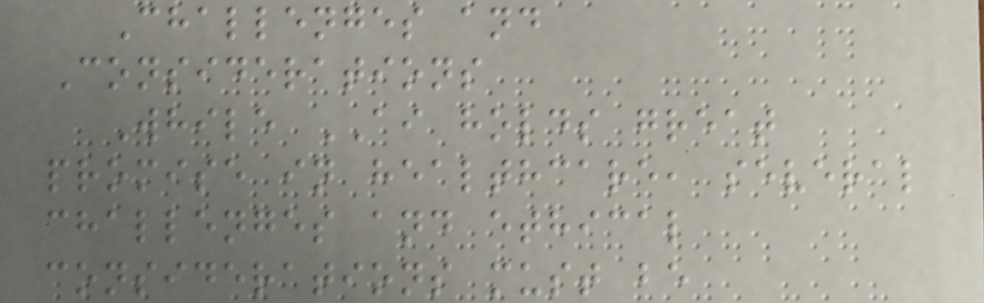Challenges and
Considerations
While AI holds great
promise in healthcare, several
challenges and ethical
considerations must be
